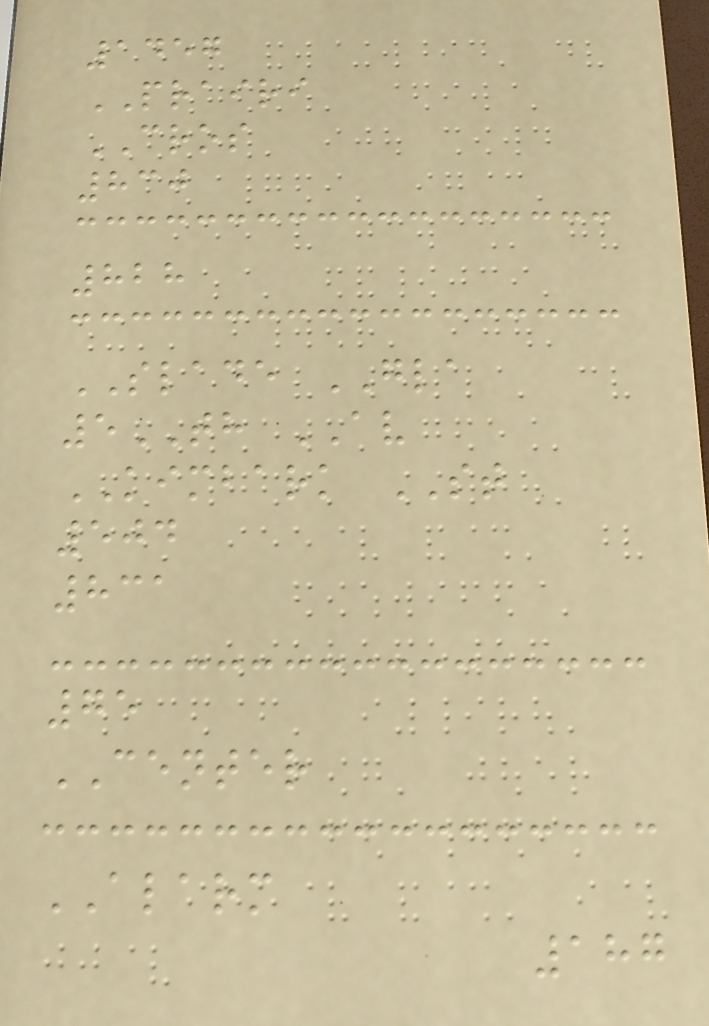1457
PRAIRI
CROS
830
828
SLADE GLA
5TH AV
KIMBARK ST
504
831
75
CENTER
ALARM
187
